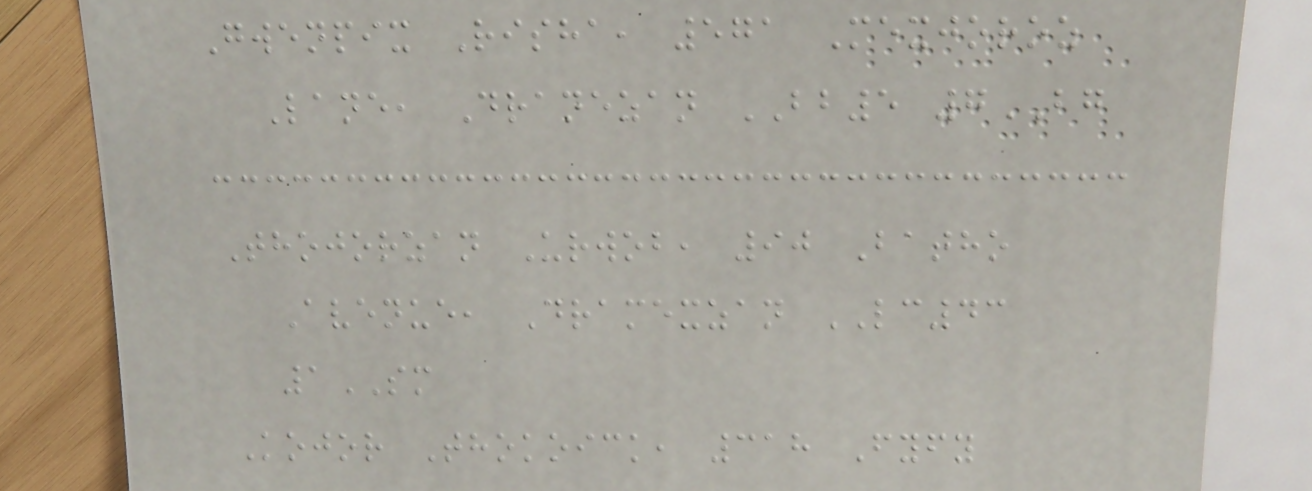Gwenpix Risha, 571 Mexjoroz
Lane, Dranezan BB5 7BG
Thojorzan Urwob, 90 Batho
Avenue, Dramexzan LC43
1SM
Kojor Thokoick, 318 Fyfy
